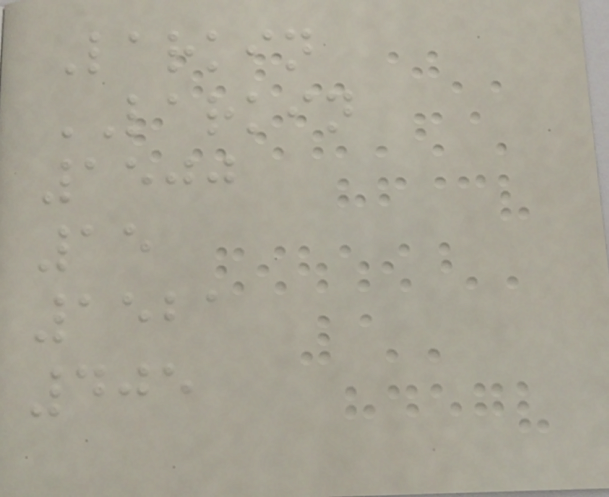Larkin
LARKIN
1500
15
1521
405
